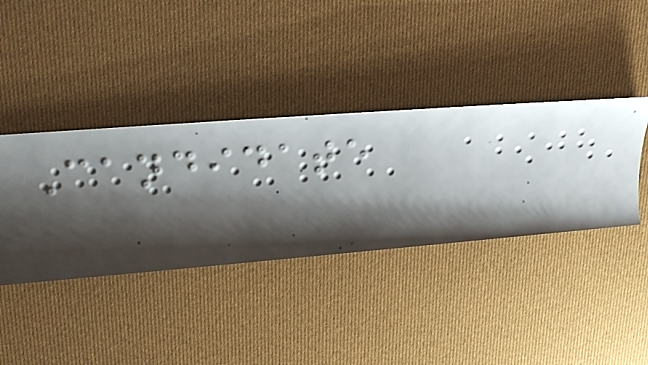Candidate
